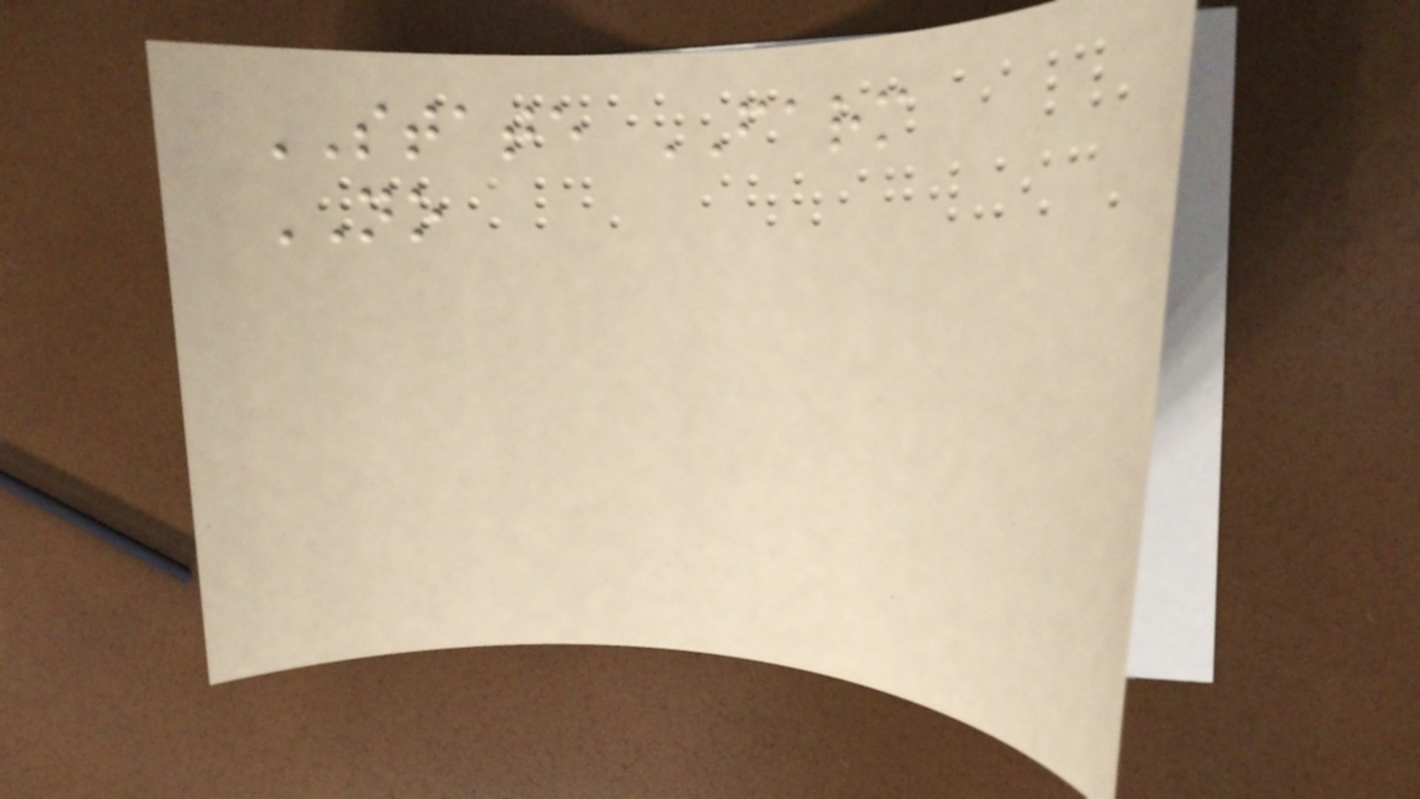STATE FARM
NO
